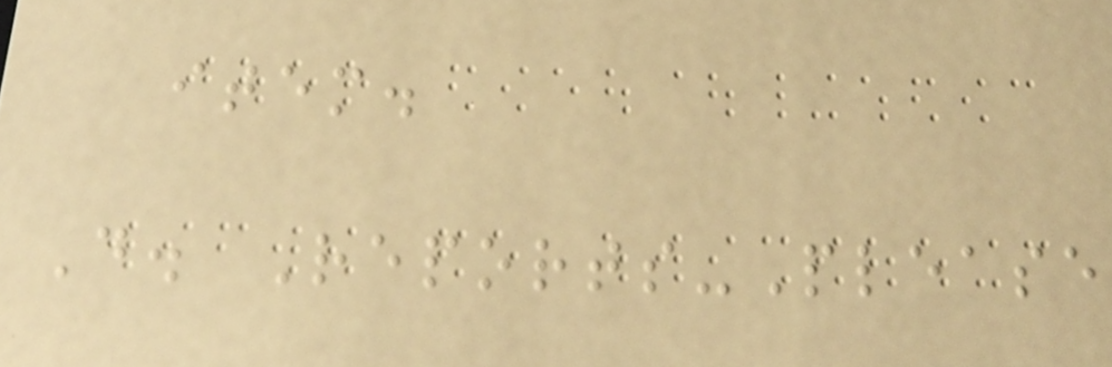item.
D. Reports-Please
